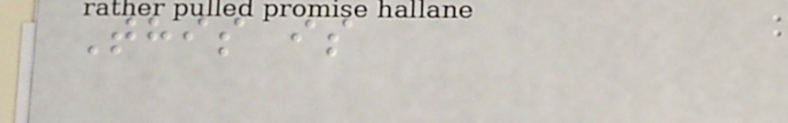This is
